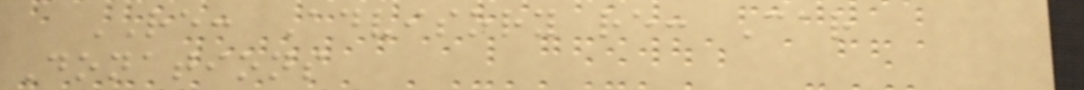RE: Advisory re: Car
Donations
